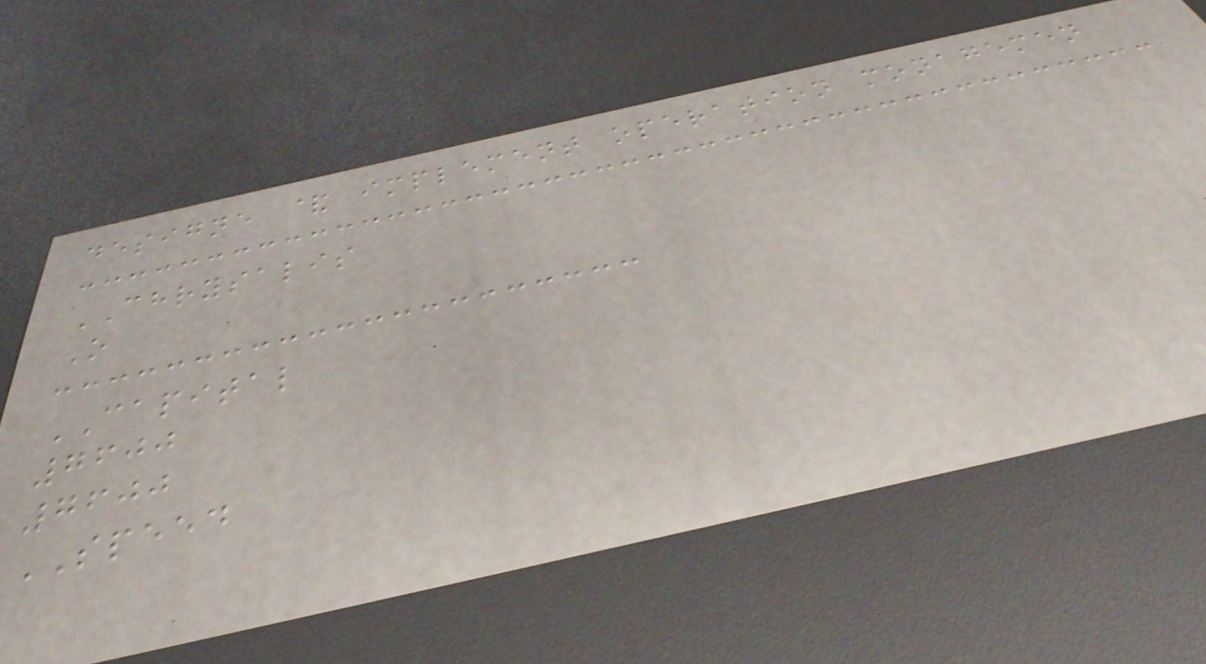designe & implement operation monagemen
CHRYSALIS
O
CAPITAL
7600
7600
SPEED
